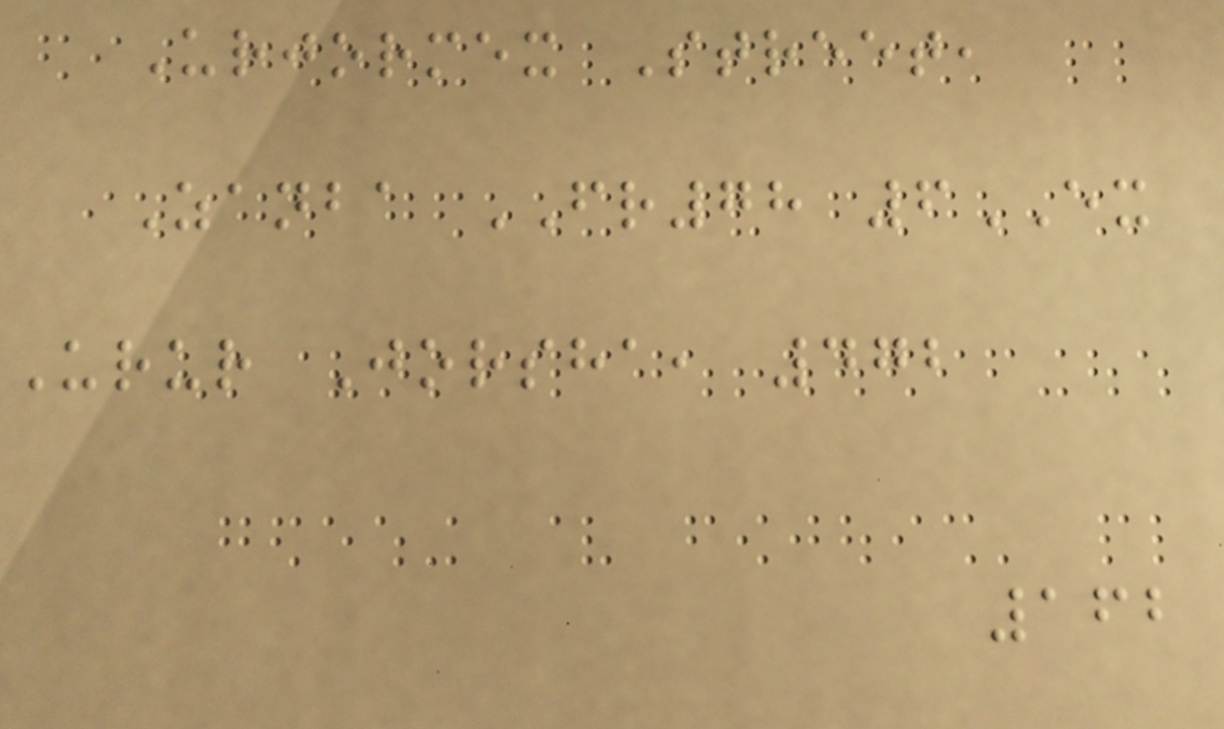Urjormex Street,
Zanba FR78 6EX
Urur Jorsha, 472
162
